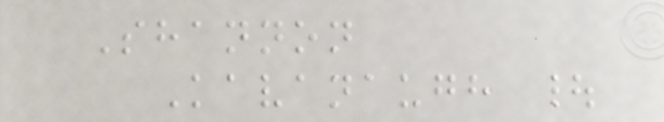Shannon
Kavanaugh |
